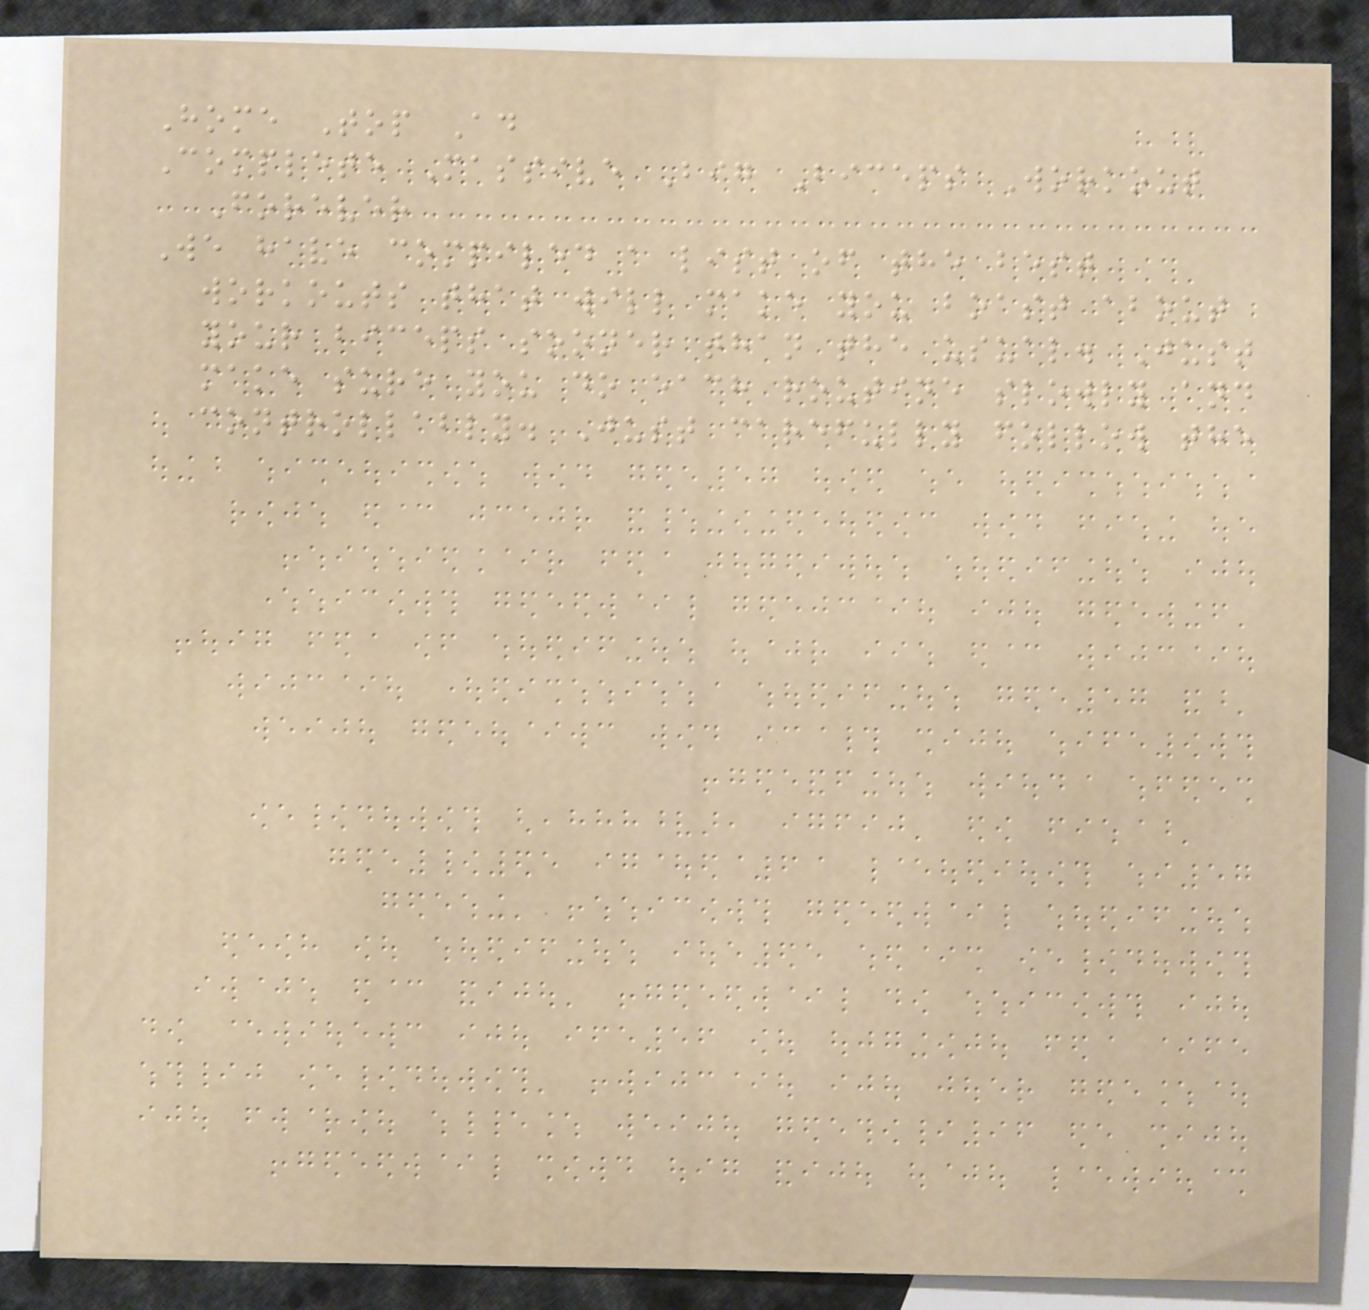Home Top Ad
Complete Massive Big Biceps Workout
Forever
We have compiled a list of the best
workouts that will make you boast about
your biceps sooner than the usual. Just
make sure you do each routine slowly and
controllably. Just carefully follow the
